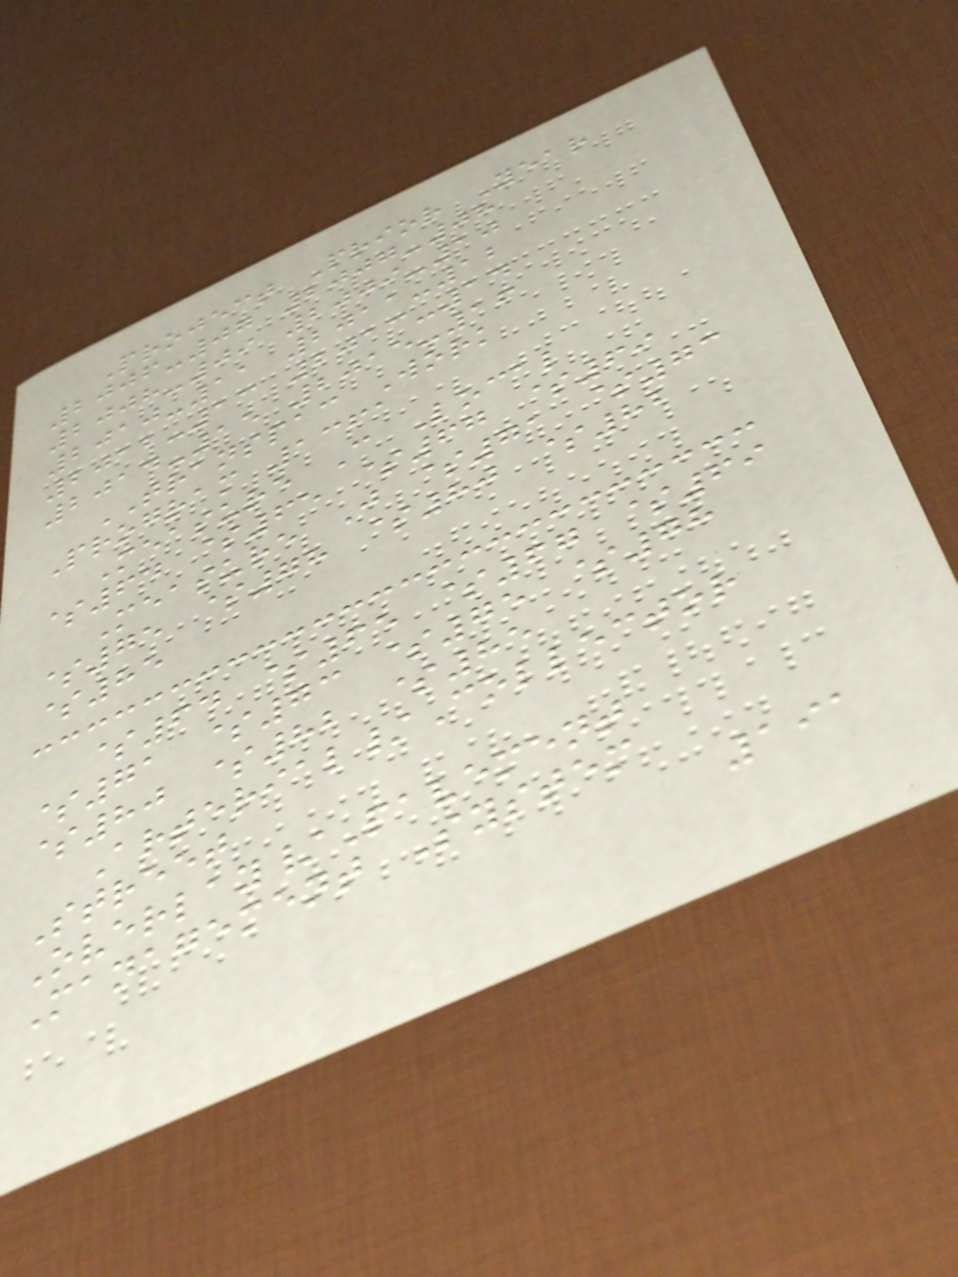Project Prior Year
2006-07 2007-08
2008-09 2009-10
2010-11 2011-12
2012-13 2013-14
2014-15 2015-16
TRANSPAC Work
Program 1361
Measure C Local
$64 $65 $67 $69
Measure J $71 $73
$75 $78 $80 $82
$85
$64 $65 $67 $69
$71 $73 $75 $78
$80 $82 $85
Arterial/Collector
Street
Overlay/Pavement
Management System
191
